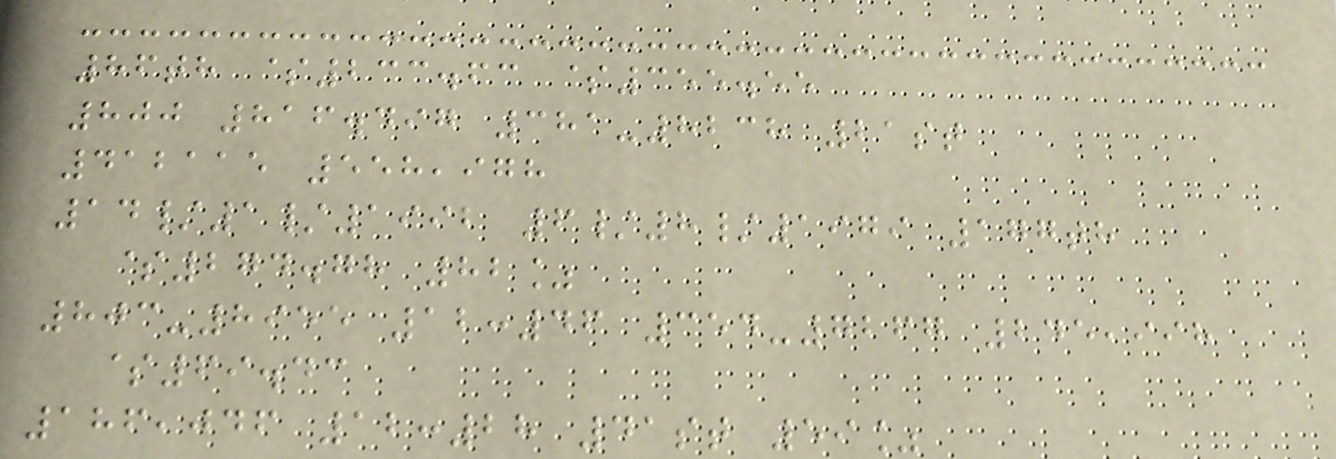86th $233.63 $355.55
800 816.497 381-8238 21st
412115 558,978
14/1/1992 6/8/1979 177th
$274.78 82%
803-8955 12:46 354-7267 245,998
$69.43
186,046 12:28 41st 59%
